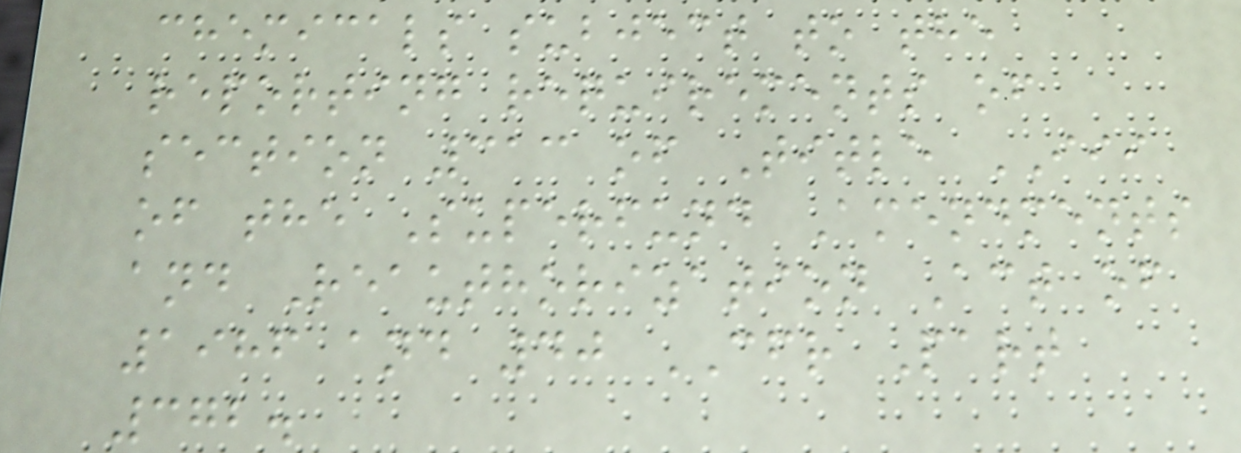chemicals subject to the
reporting requirements of
section 313 of Title III
of the Superfund Amendments
and Reauthorization Act of
1986 and 40 CFR Part
372.
